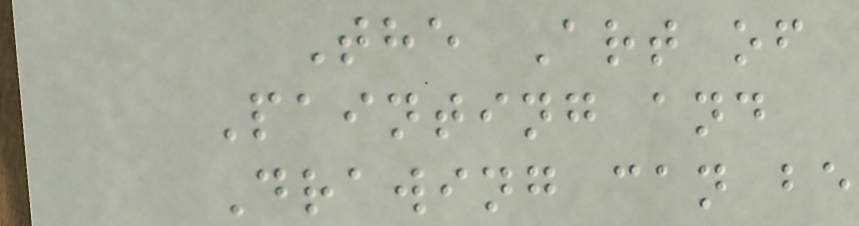The Art of
Painting and
Drawing can be
